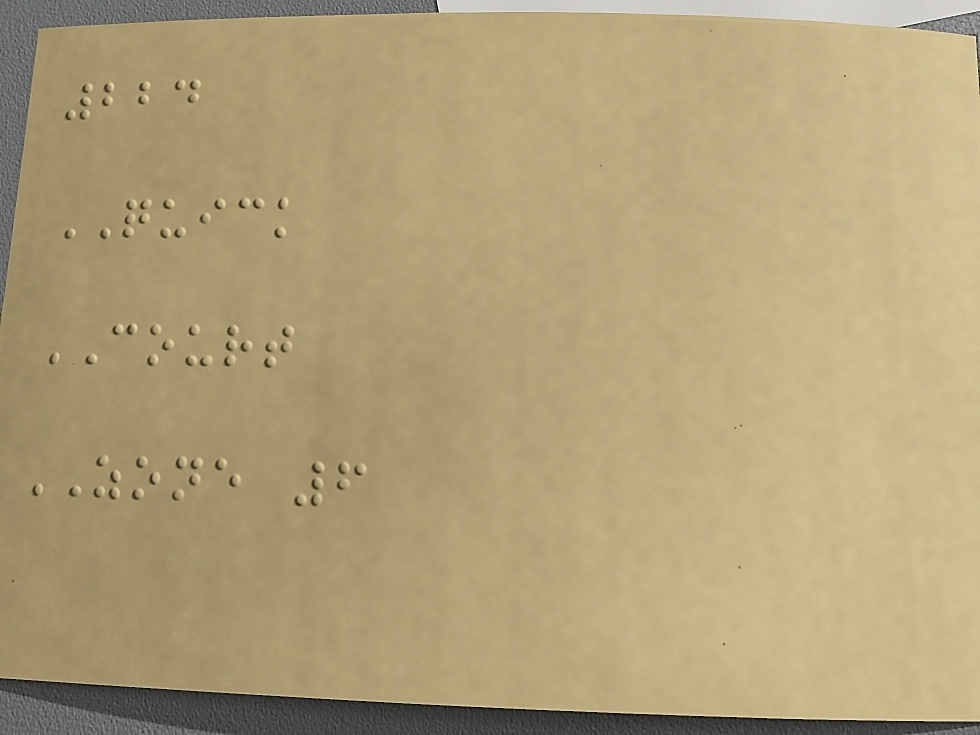224
QUICK
COURT
ZONE 6
